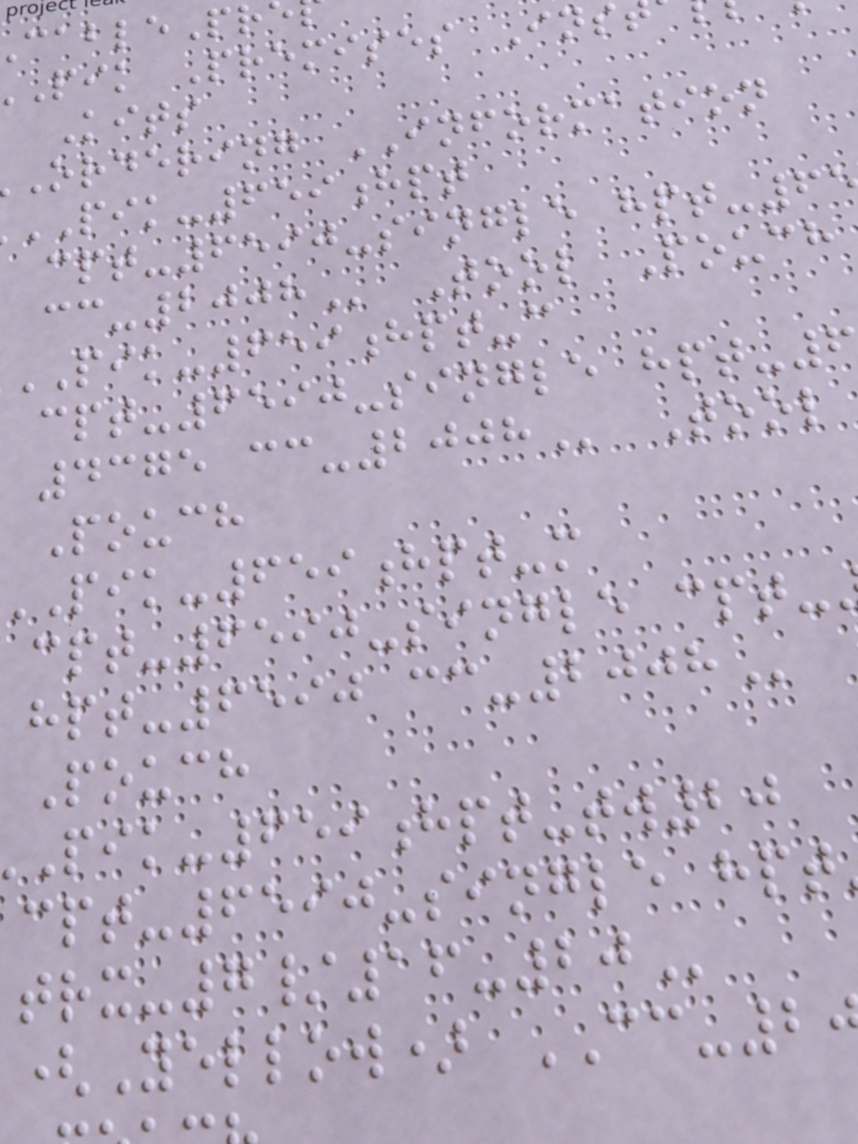pik Premises Ins
Kits
ordering INFORMATION
pik-659hpt
cpt-6590-single
Tool Pouch
pik-659hpt-c
cpt-6590-single
Pouch
pik-659hpt-m
cpt-6590-single
hpt-6590
Pouch
pik-659hpt-tw20
cpt-6590-single
(Yellow) CC-2
